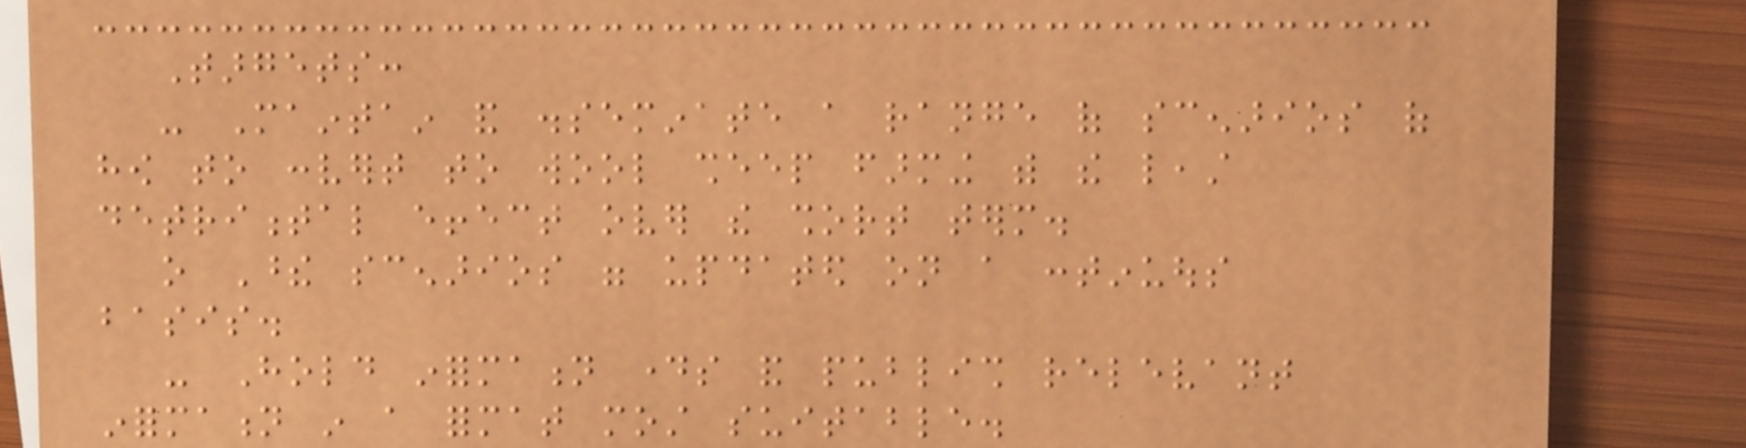Targets:
- Maintain and disseminate a range of scenarios of
how to convert to wool sheep farming with the least
detrimental effect over the short term.
o These scenarios were updated on a continuous
basis.
- Hold information days and publish relevant
information in a format most suitable.
